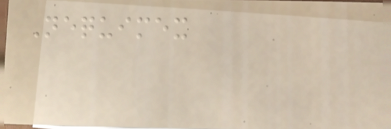Nequimex
